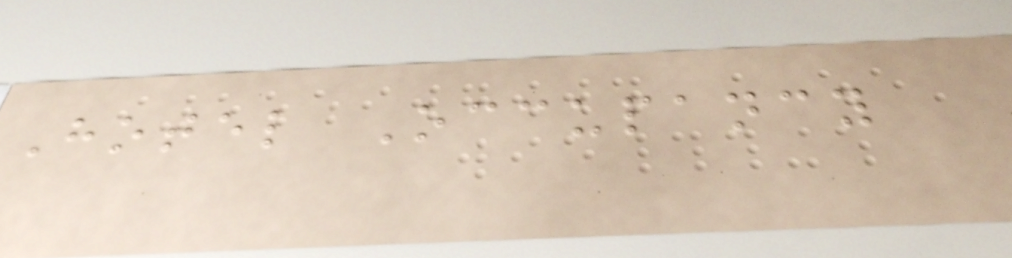Hotel Occupancy
